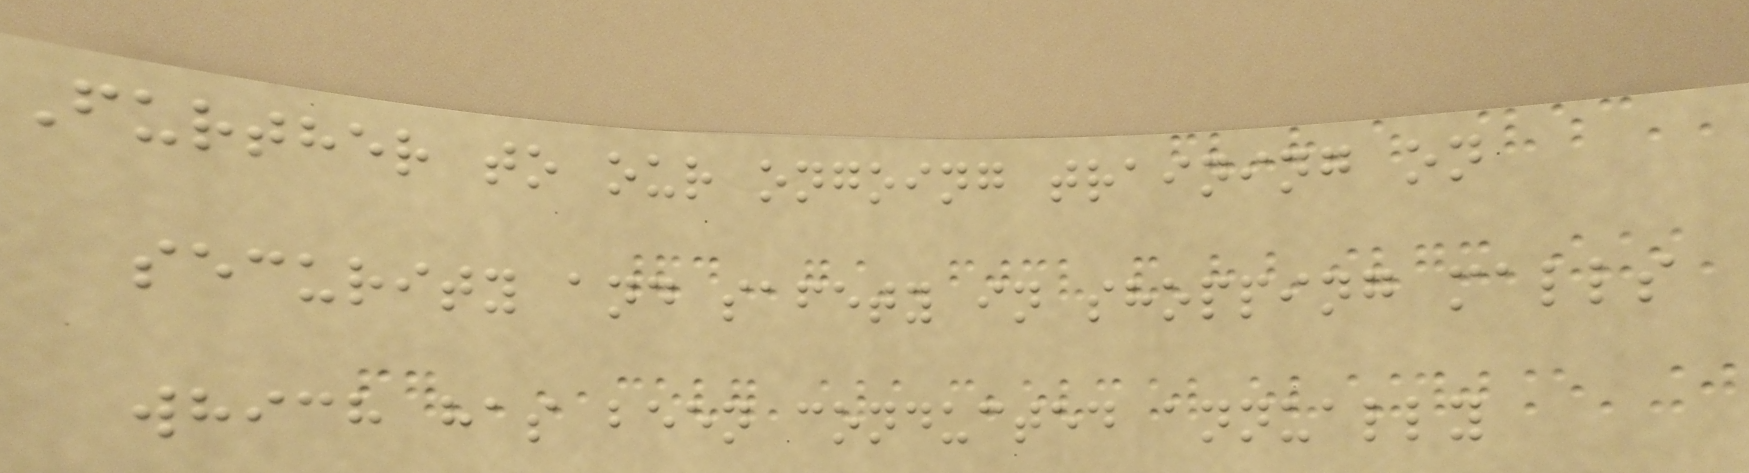Further to our ongoing training on
security and safety in shopping malls
which has been conducted annually
